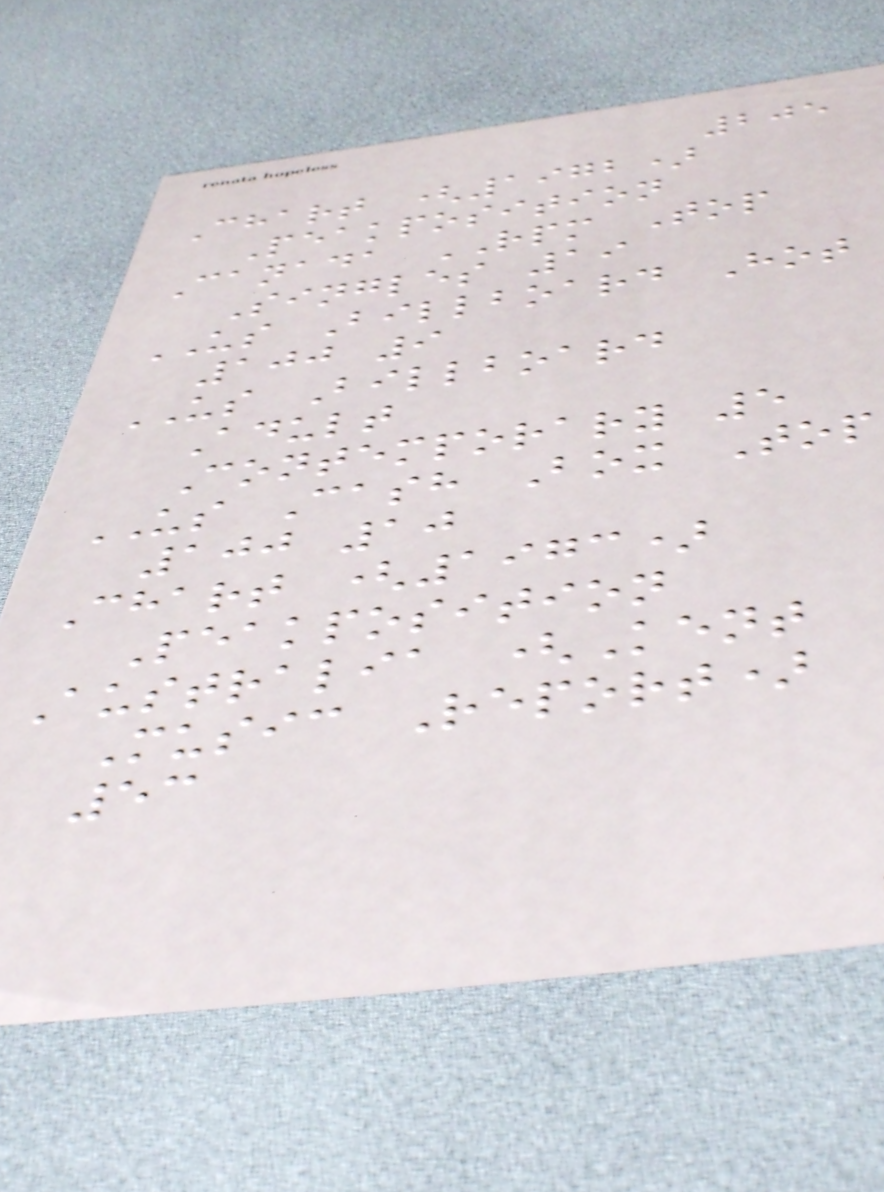205
Chart (1972)
Peakposition
Canada RPM Top
Singles 19
US Billboard Hot
100 9
US Billboard
Adult
Contemporary 5
US Cash Box Top
100 10
Chart (1973)
Peakposition
Australia (Kent
Music Report)
53
